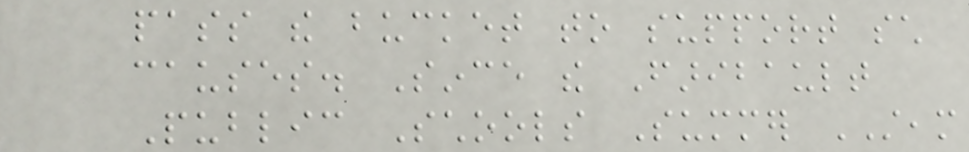pass the bucket to support such
causes. Since the Faribault
Public Schools Summer STEAM
